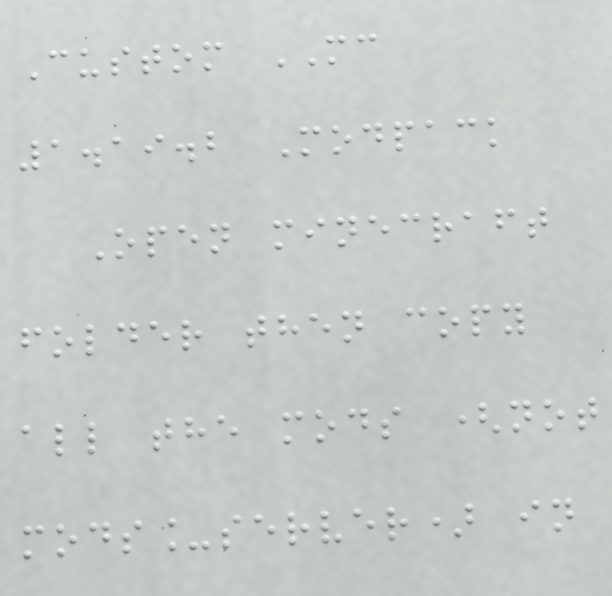Custom MC
1.19.2 Modpack
Open minecraft
folder then copy
all the mods (not
mods_server) in
